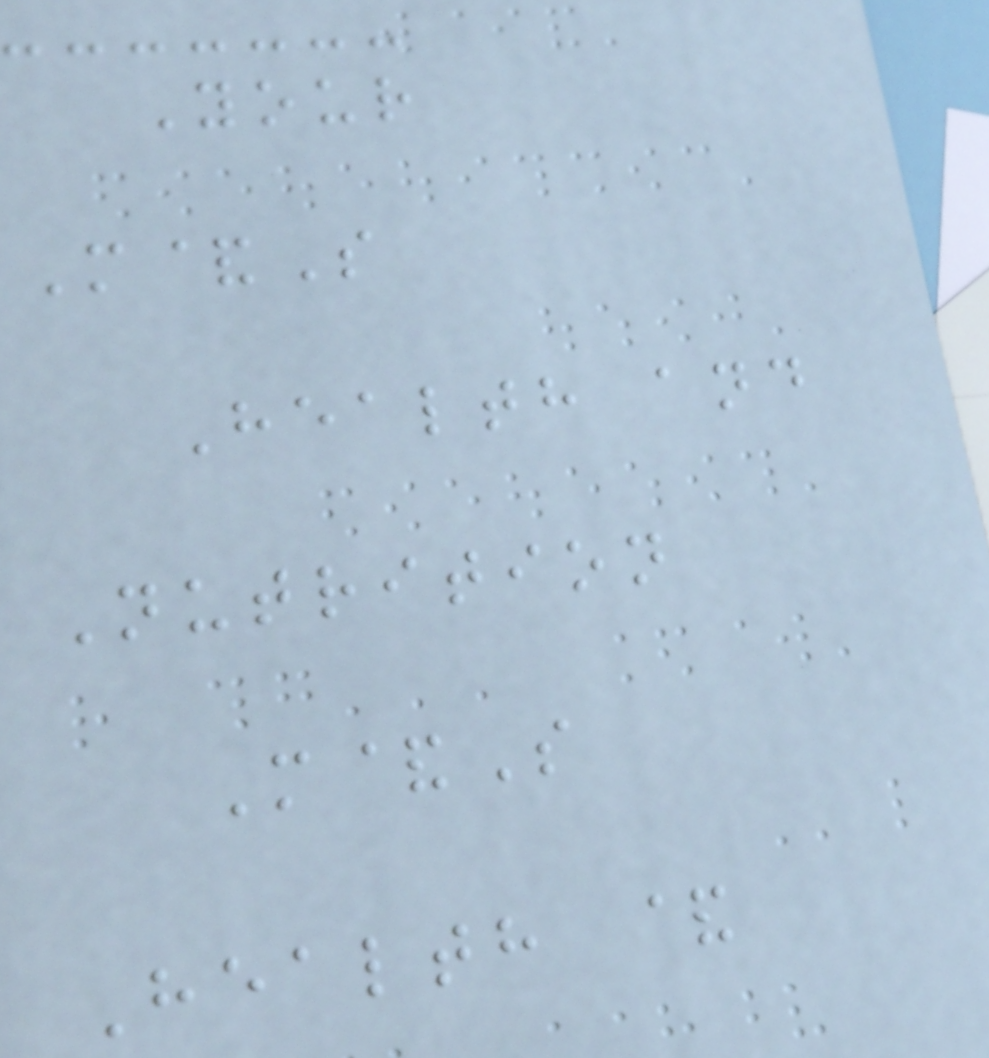Your
M&S
Health and
Nutrition
M&S
Health &
